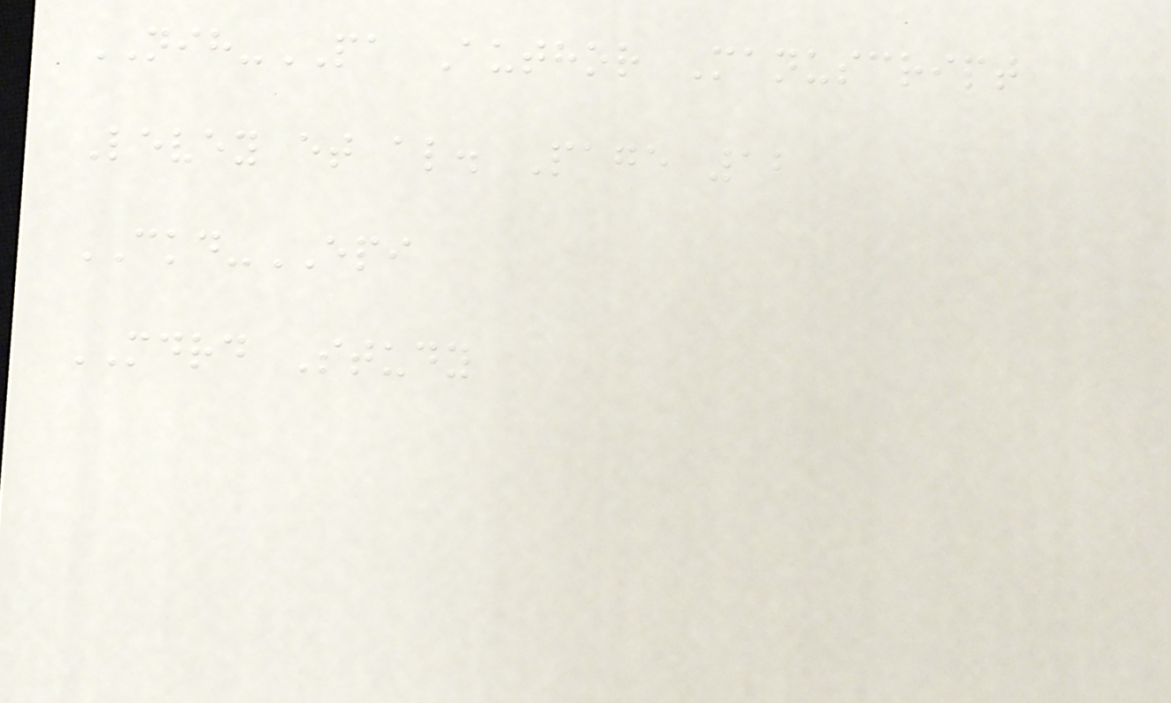NIH-PA Author Manuscript
Levey et al. Page 12
CKD-EPI
MDRD Study
